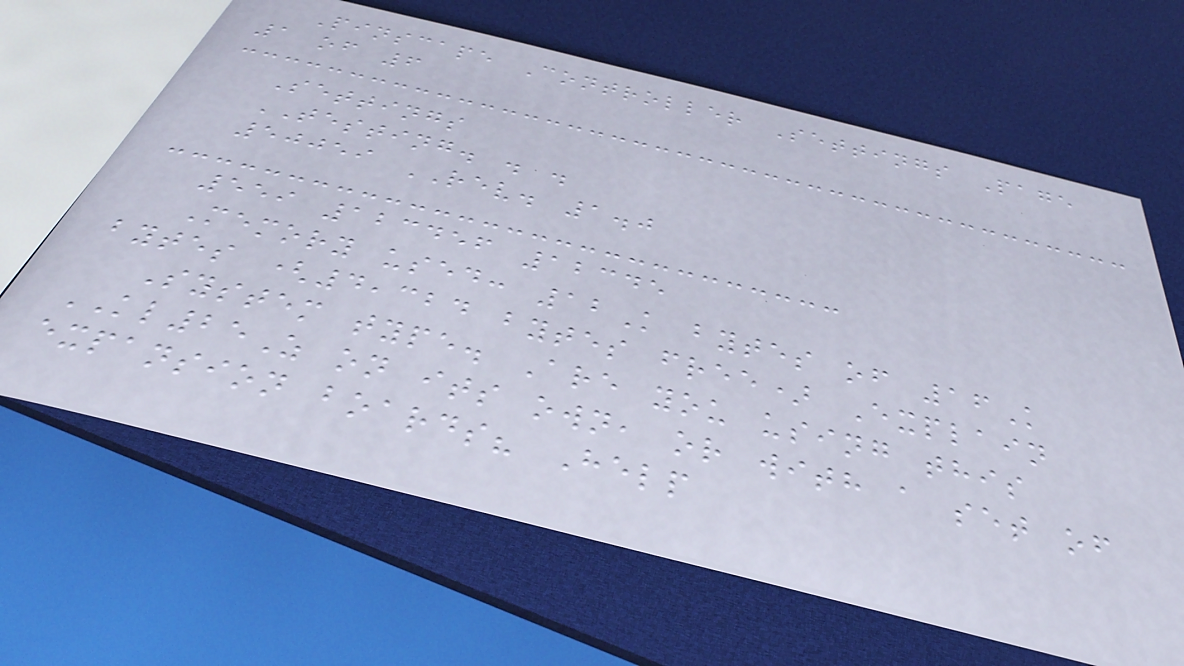Pinscape Controller Settings Page
1 of 6
Settings
TESTING. . .
50059 REV. 1.0
559 123456 12345
Memory used: 12K bytes of 16K
bytes (4,324 bytes free) Explain
System type. Are you using this
KL25Z on its own, or with a set of
expansion boards? Help
